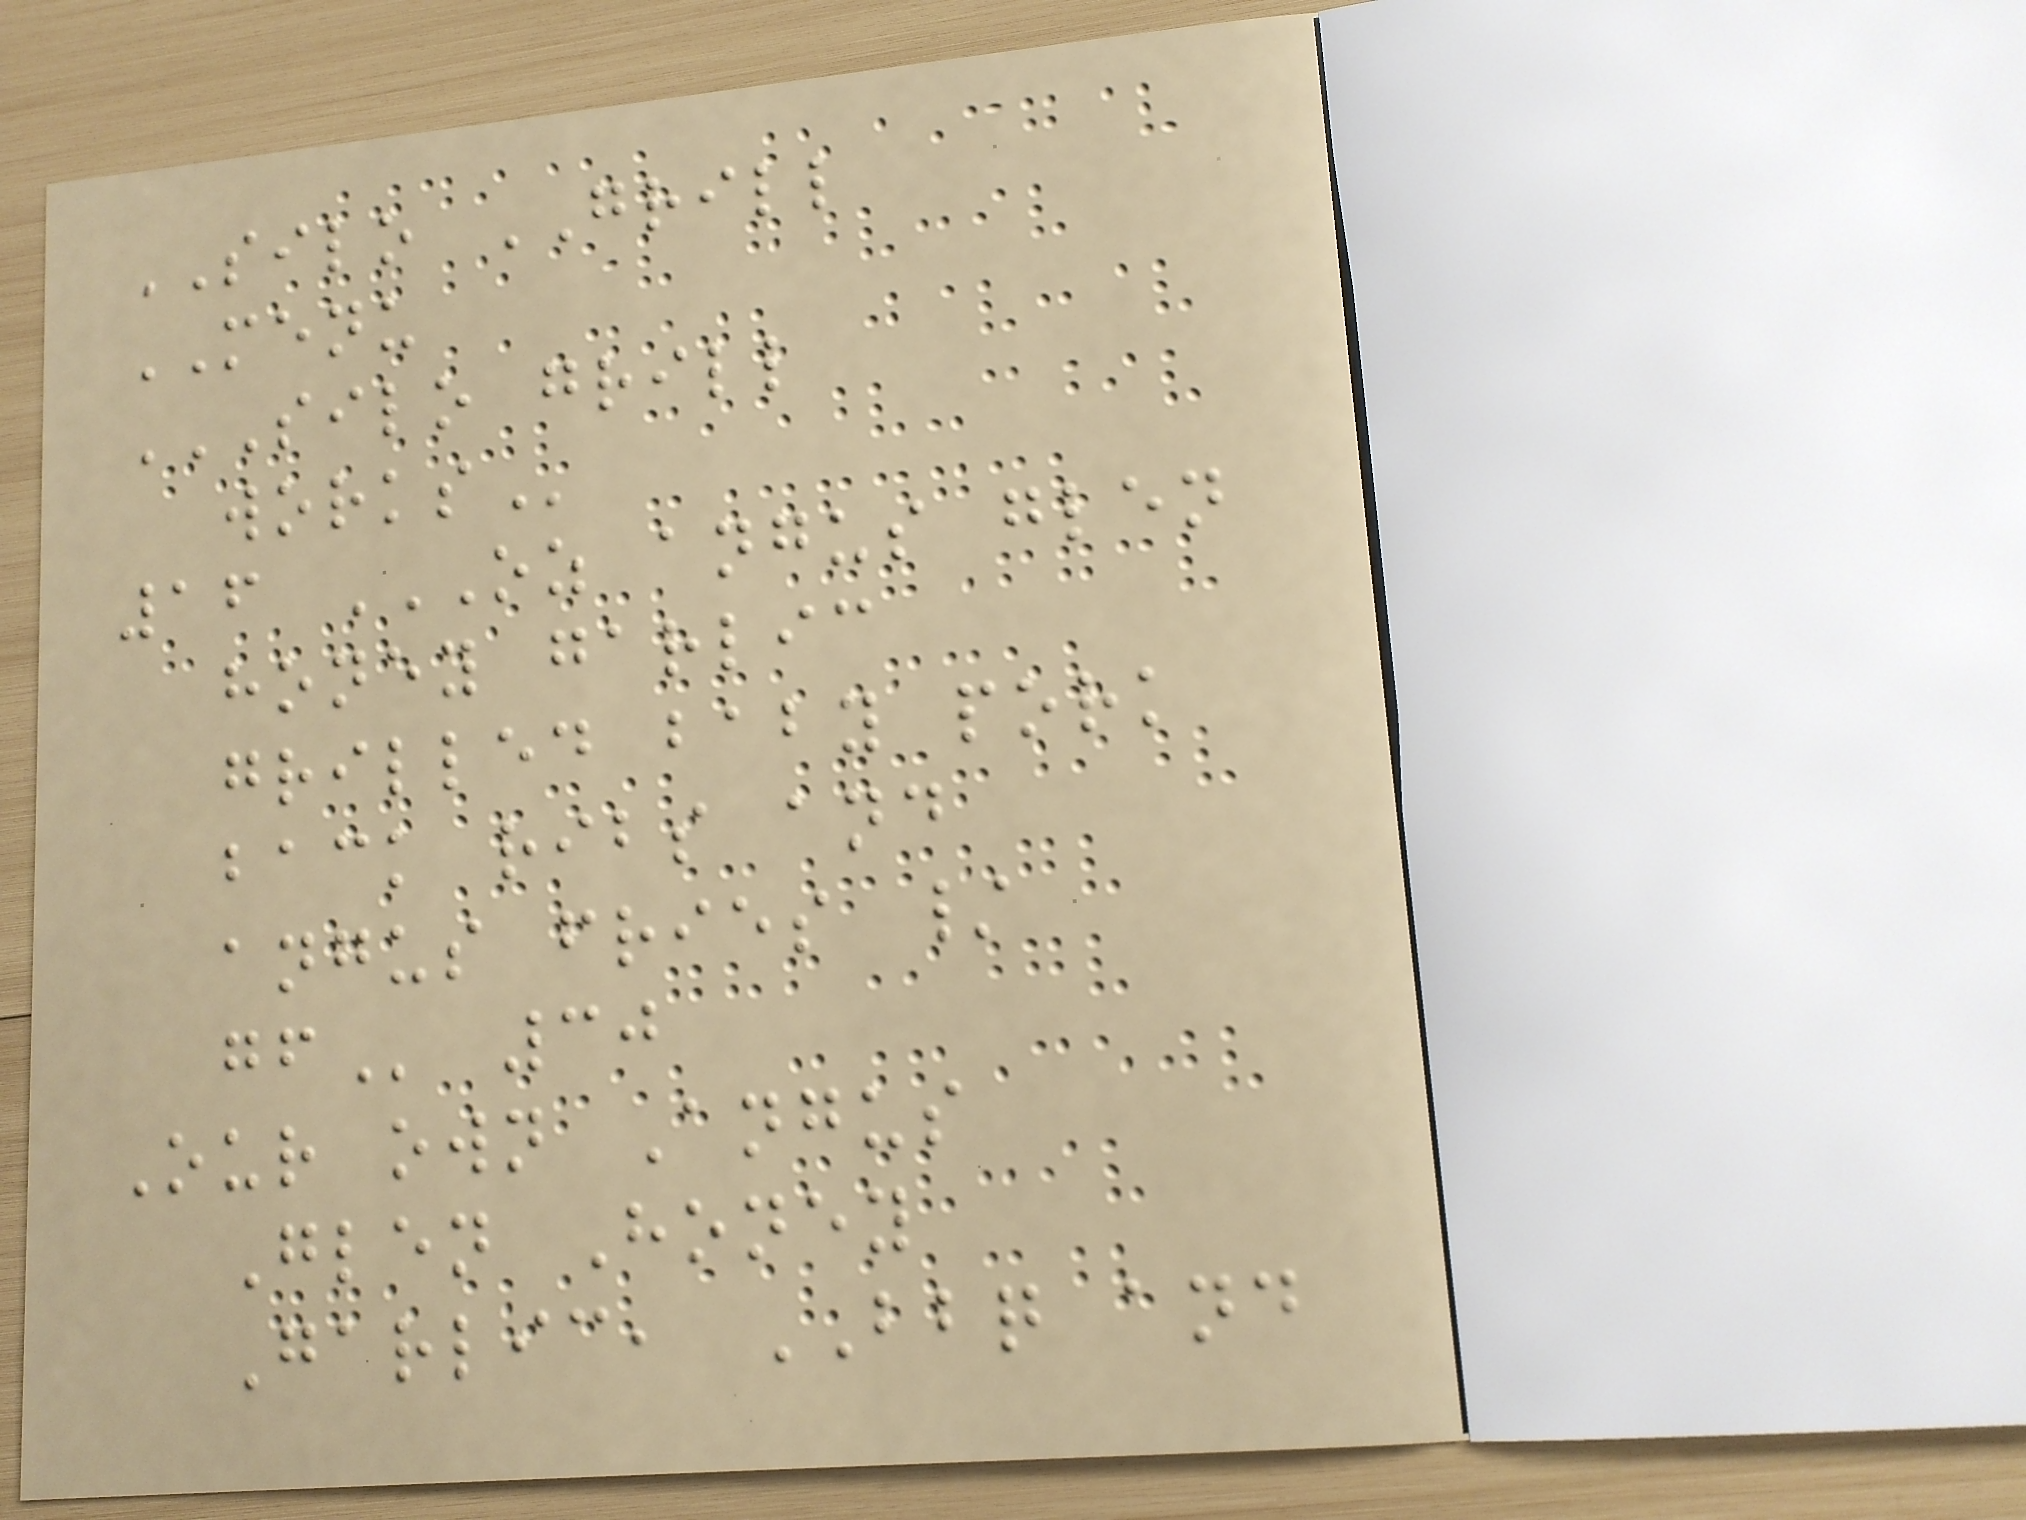SILO GRILL
MENU
SILO GRILL
WORKS
16 OZ ANGUS GLEN
HONEY GARLIC
GRILLED BABY PORK
BACK RIBS AND
ANGUS FRIES /
GF 30
Our own Angus
Glen Honey
Garlic, BBQ and
